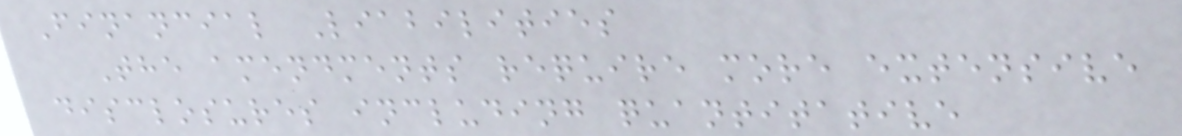Financial Liabilities
The amendments require more extensive
disclosures including quantitative
